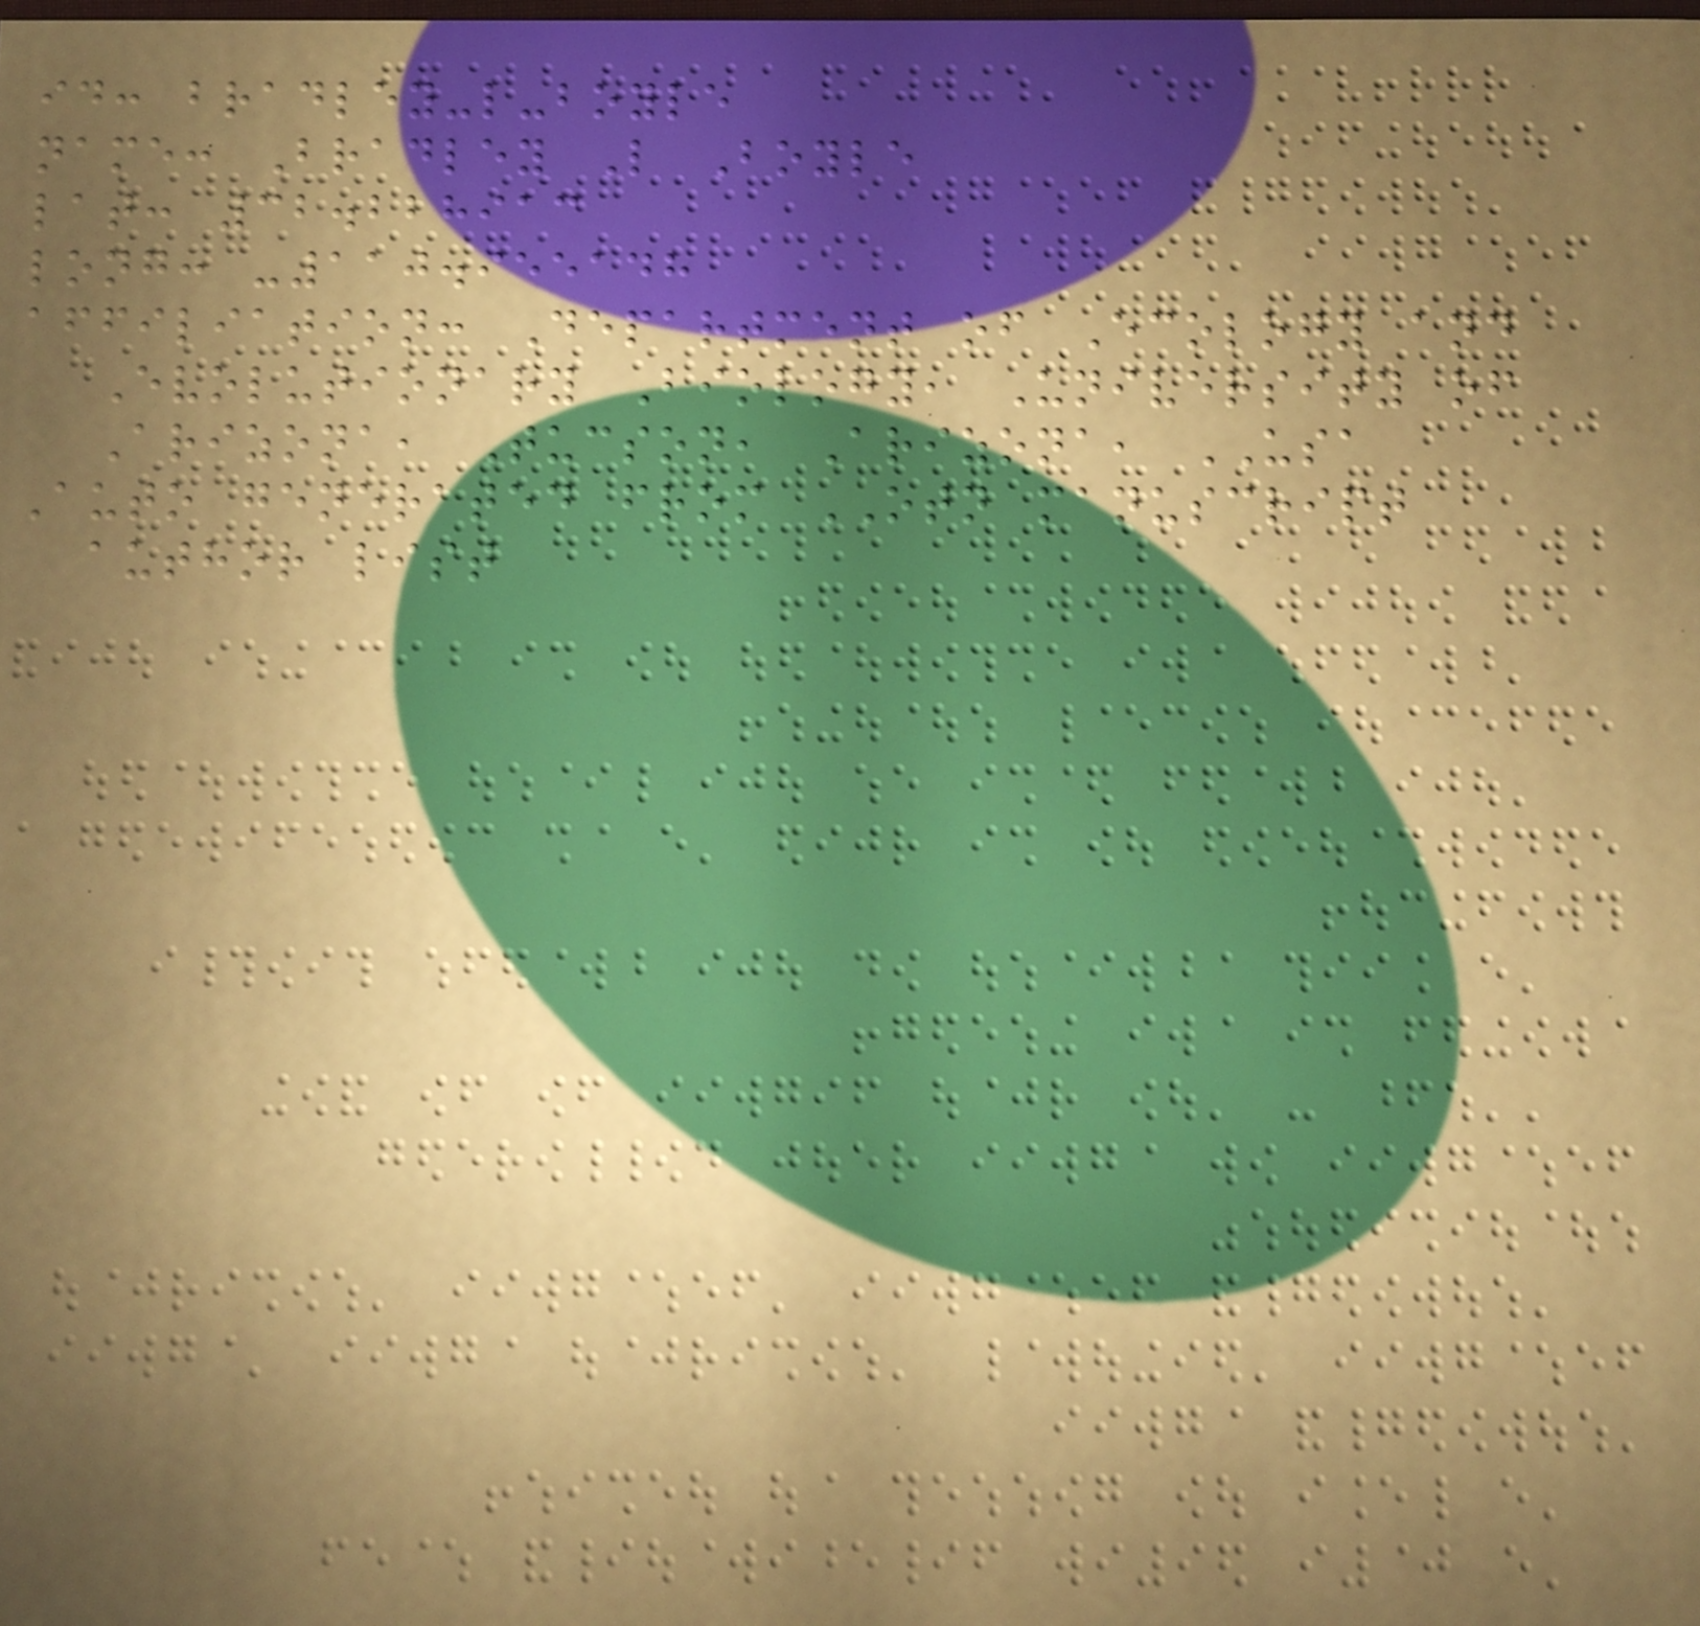id: bradley-l-boyle
name: Bradley L Boyle
lat: 32.228913
long: -110.955148
affiliation: Department of Ecology and
Evolutionary Biology, University of
Arizona, Tucson, Arizona, USA
Auto generated from OTN manuscript
author list
